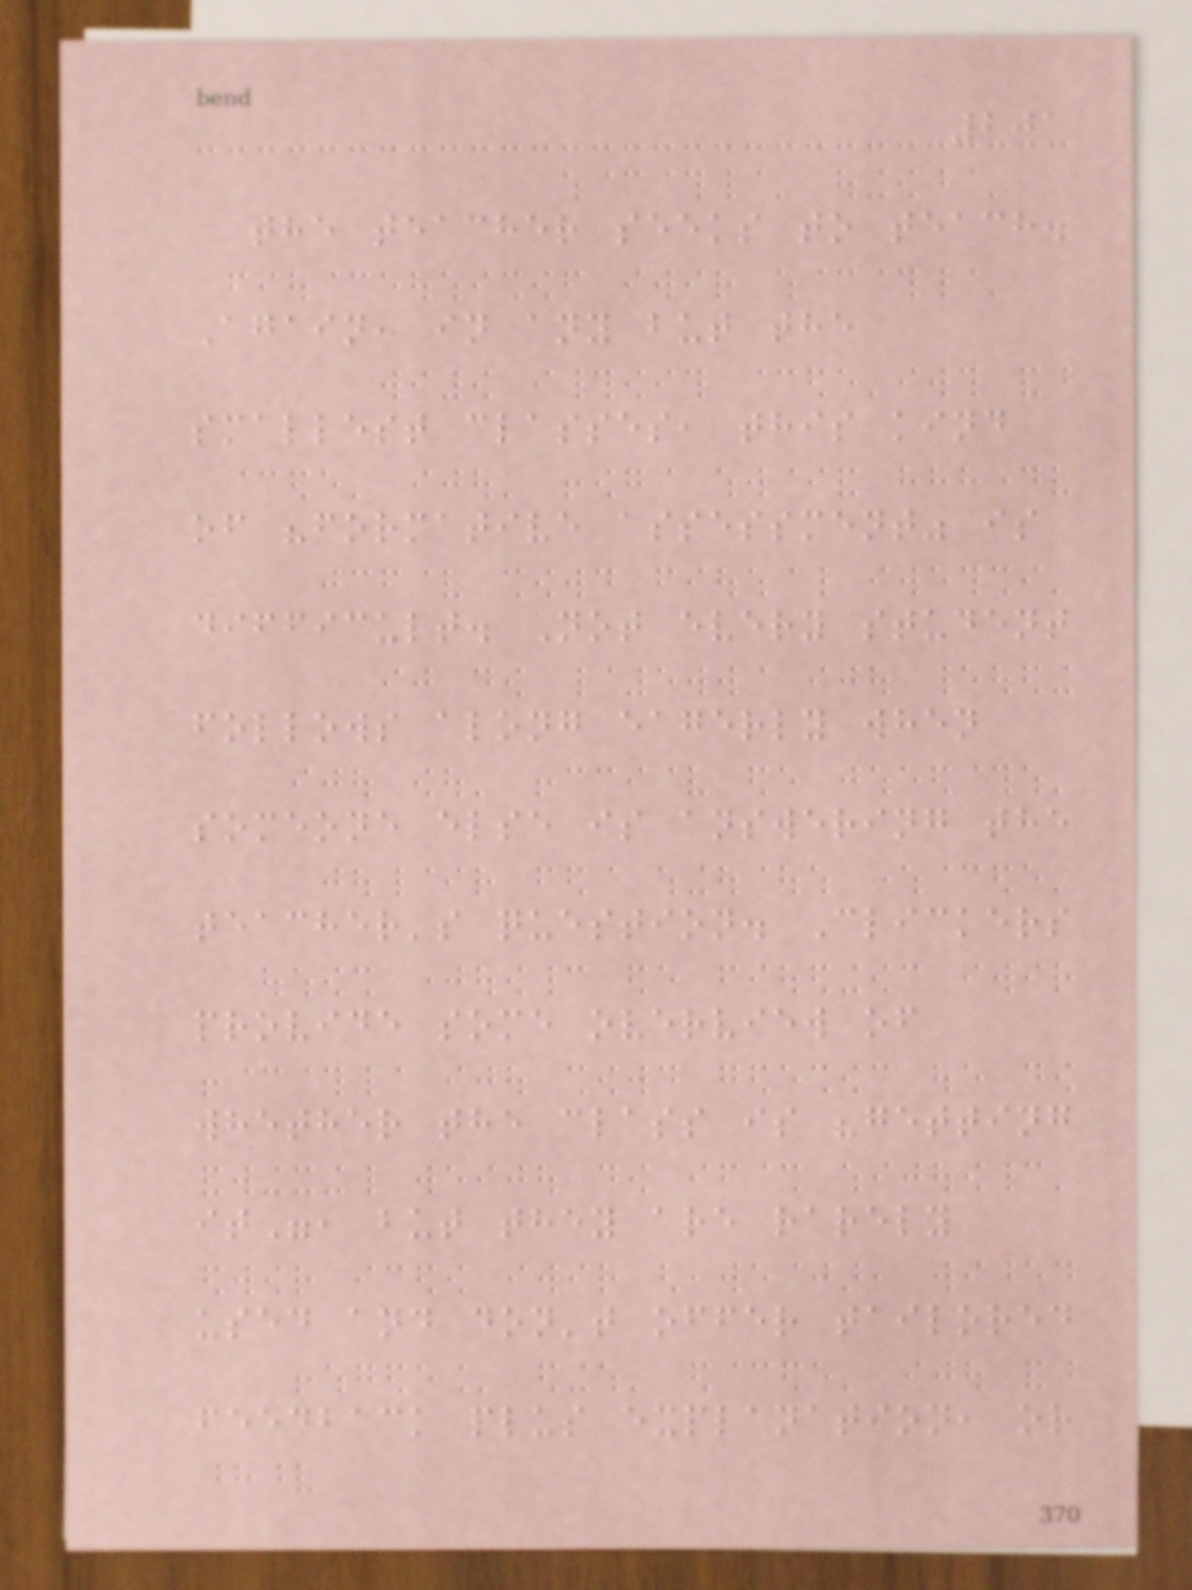201
the teacher seeks to teach.
Again, in any but the
smallest classes, this kind
of "formative assessment" is
difficult. Not every student
follows along eagerly when
someone else is answering the
teacher's question. Clickers
provide some overview of
whether the class is "getting
it", but they are rarely
used and don't offer tailored
feedback plus explanation, or
